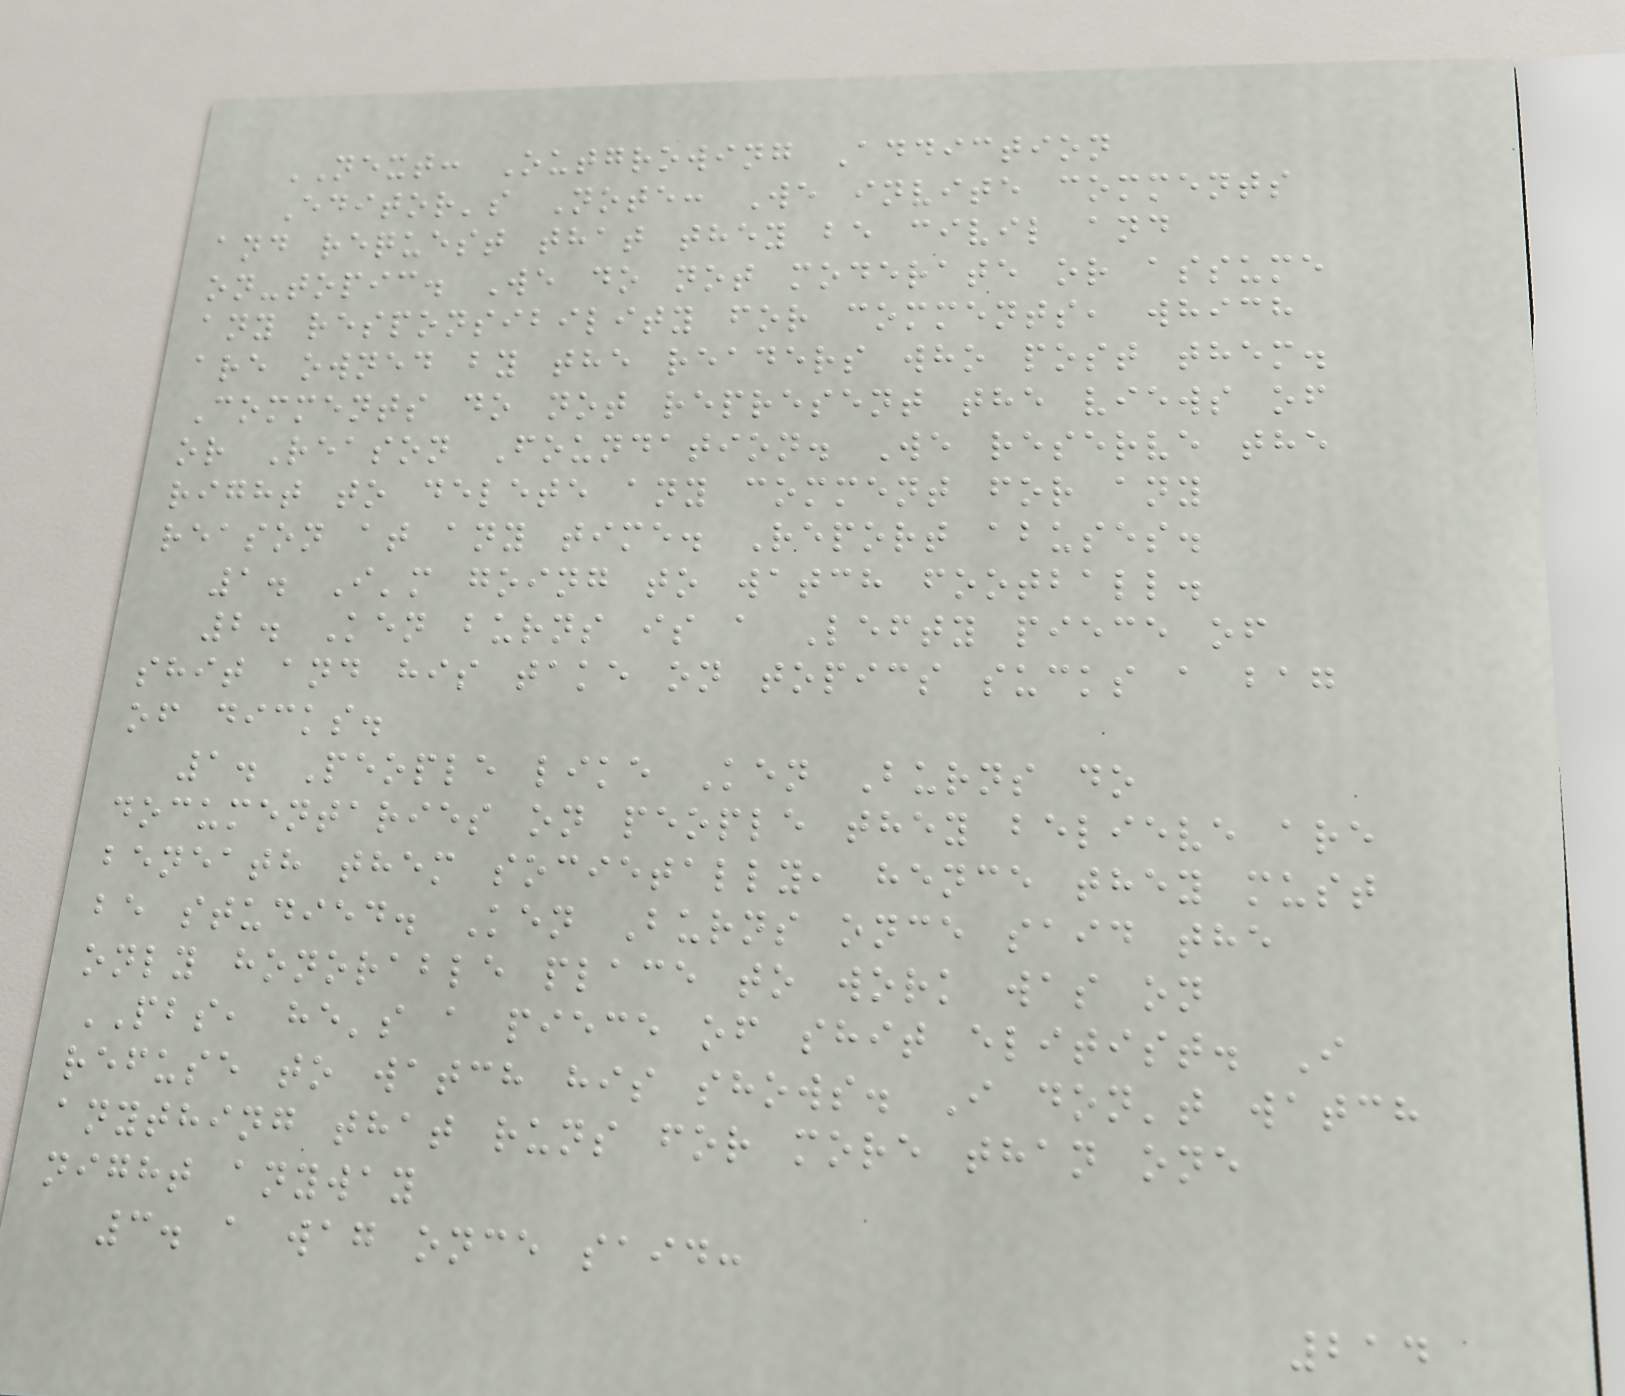NEXT: Outgrowing Addiction
Editor's Note: We invite comments
and request that they be civil and
on-topic. We do not moderate or assume
any responsibility for comments, which
are owned by the readers who post them.
Comments do not represent the views of
or Reason Foundation. We reserve the
right to delete any comment for any
reason at any time. Report abuses.
1. I'm going to watch football.
2. Ken burns is a Lefty piece of
shit and his take on topics sucks a bag
of dicks.
1. People like Ken Burns do
documentaries on people they believe are
beneath them societally, hence they must
be studied. Ken Burns once said the
only honorable place to work was on
PBS, he's a piece of shit elitist. I
refuse to watch his shows. I don't watch
anything that runs for more than one
night anyway
3. a wag once said:
214
